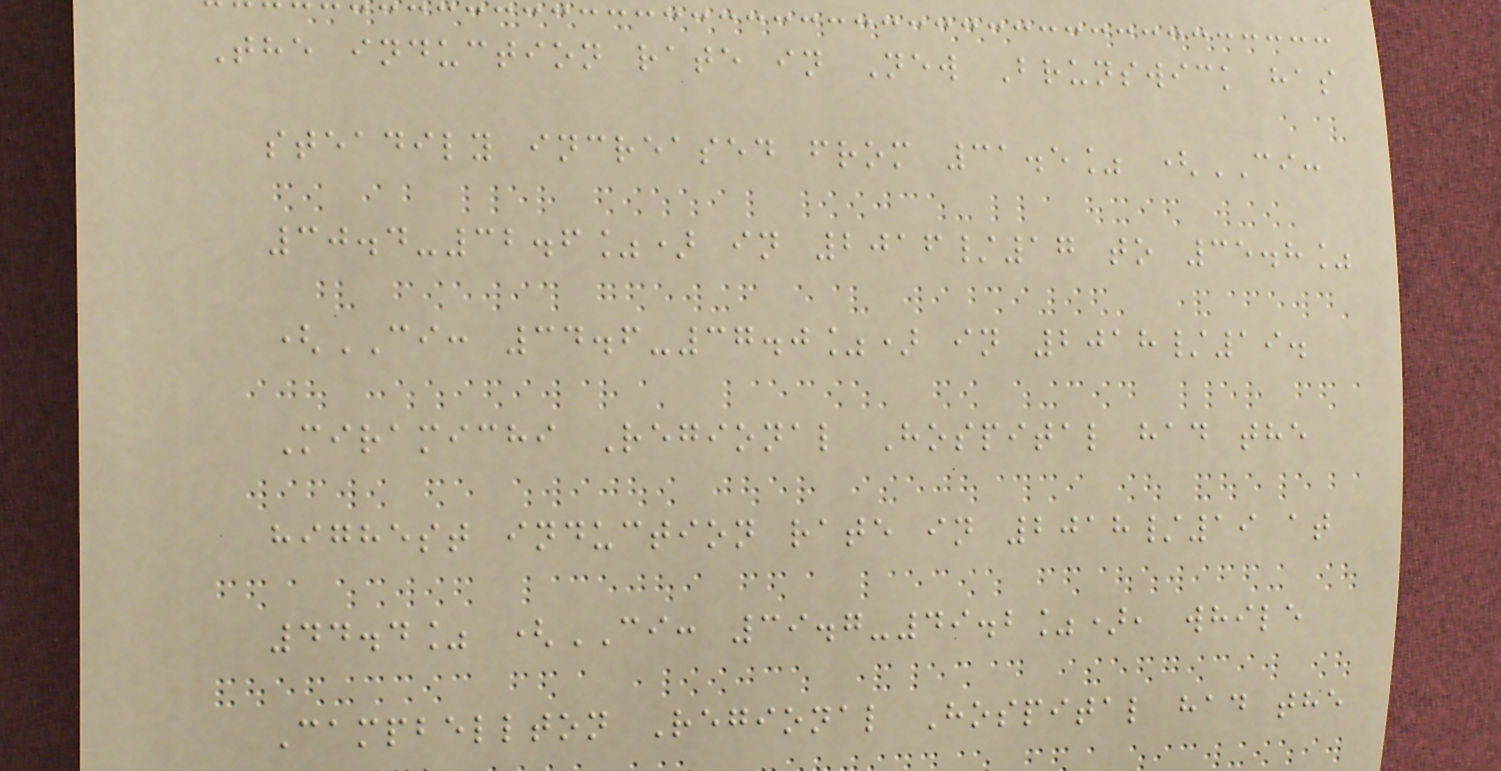The induction rate in New Brunswick has
steadily increased from 31.5% (CI:
30.4-32.6%) in 2016/17 to 35.8%
(CI: 34.6-37.0%) in 2018/19.
Miramichi Regional Hospital had the
highest induction rate in 2018/19 at
44.4% (CI: 39.7-49.2%), while
Campbellton Regional Hospital had the
